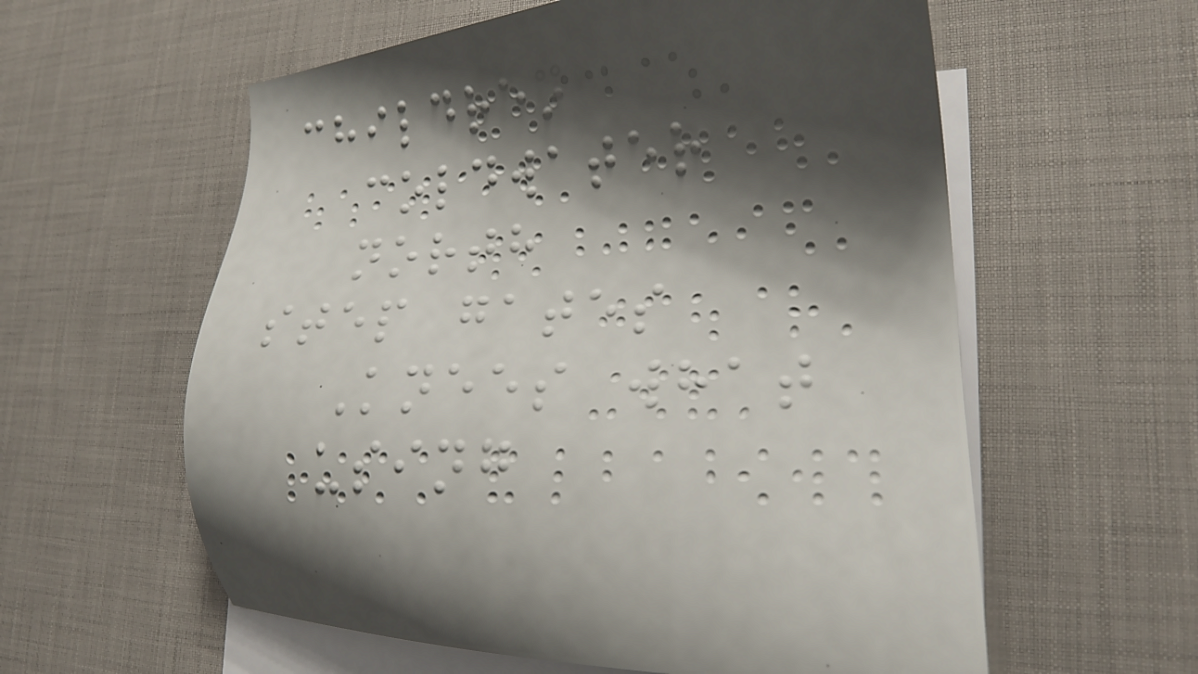children
coldwater
north
step gates
Knees what
using
